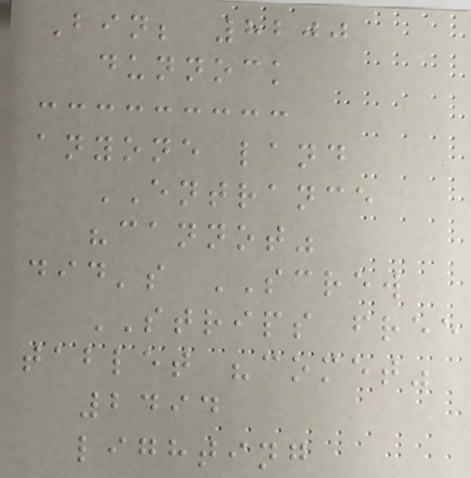Bin; 8200
dunnock
anyone land
ENTRANCE
"cannot"
did's SCREW
STRIPS free
tablet "comet"
2494
lighting
